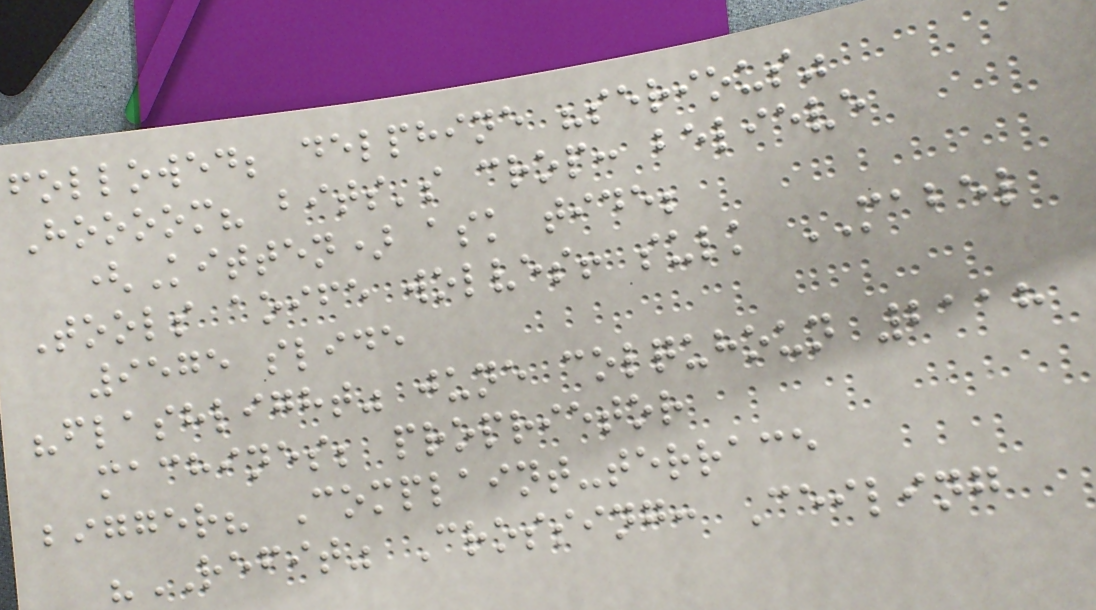followed; delphine "serious"
Hoooom? bits's crop: believe
(Kitten) ask tide;
Tools aoife wolves! sulk MABEL
9575 slide
"flashlight" june colquhoun 2118
machines; proprietor
bigger? Complaint-terrace
"REFIT" Crossing: Ceiling
